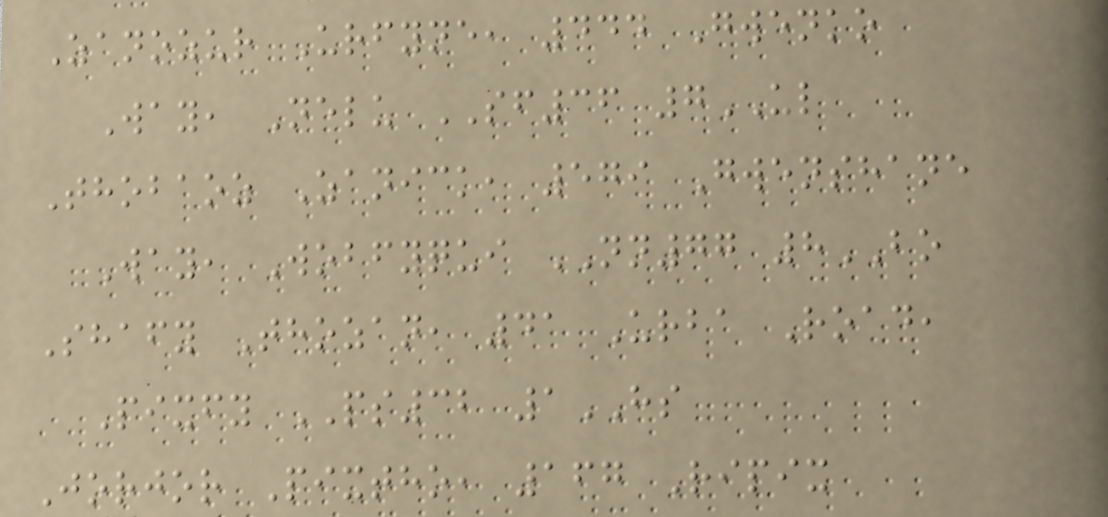Zanozur Urfyne, 444 Gwenko
Way, Nelu SF36 7UL
Thobaoz Zanick, 579 Gwenshane
Way, Wobfyqui NN77 8BO
Shafy Thozan, 41 Urba Road,
Pixfy PS32 1HS
Jorjor Pixtho, 167 Ripix
